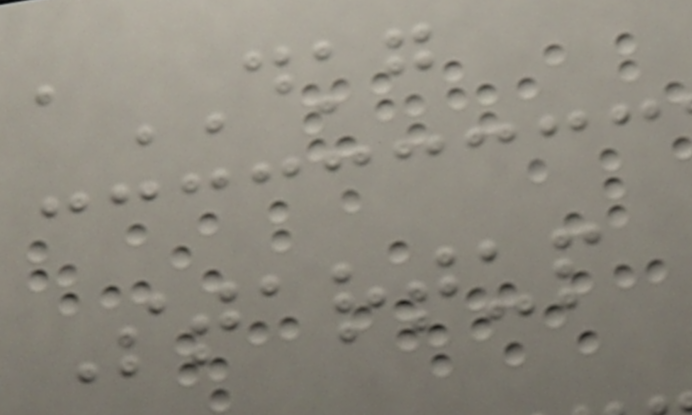aDKG
Startup
